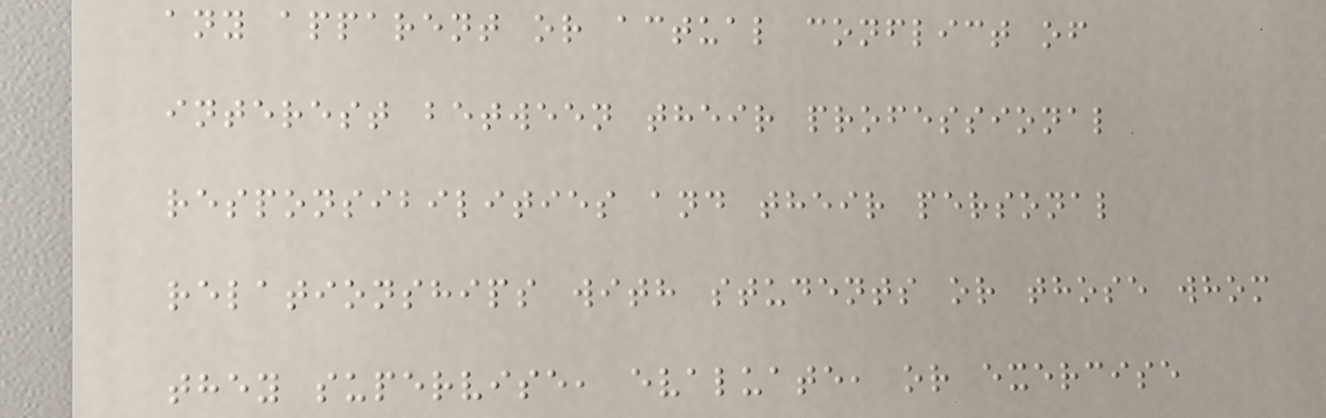any apparent or actual conflict of
interest between their professional
responsibilities and their personal
relationships with students or those whom
they supervise, evaluate, or exercise
